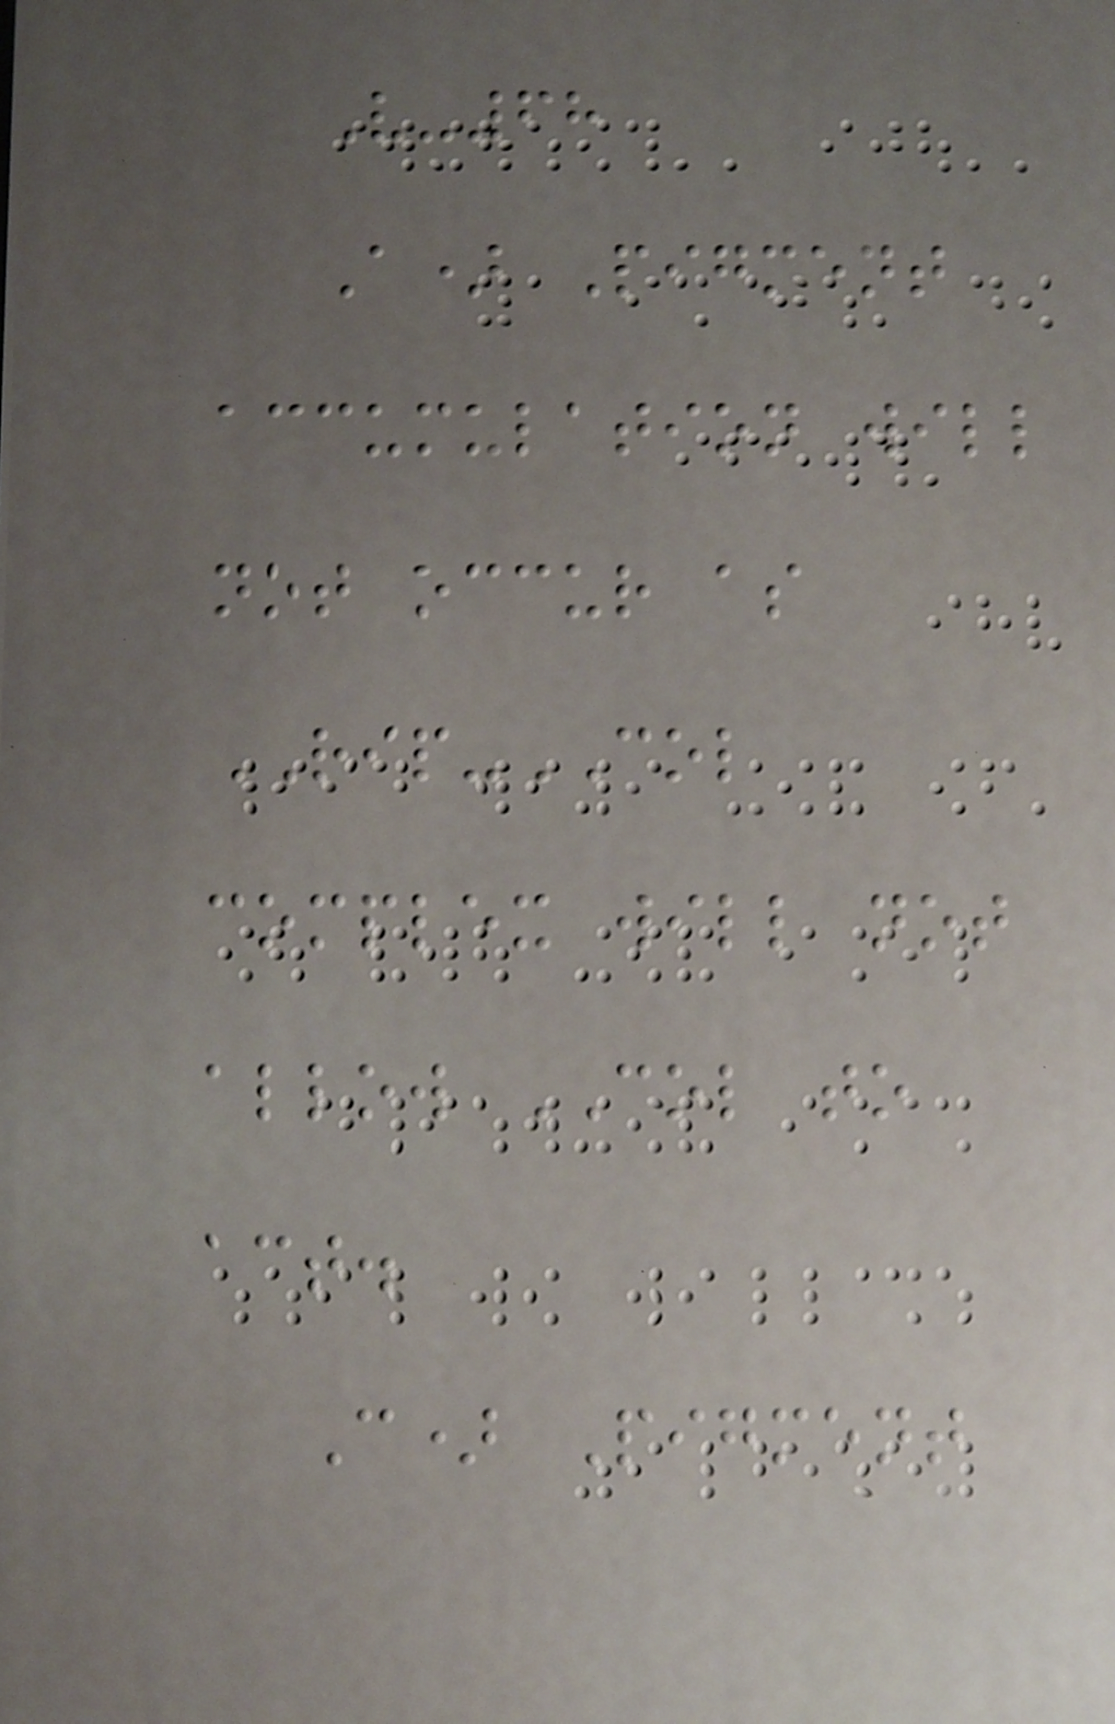V-68
A) Pigment
accumulation will
not occur as
RIP-COL
complex will not
allow COL to
act.
C) Pigment
